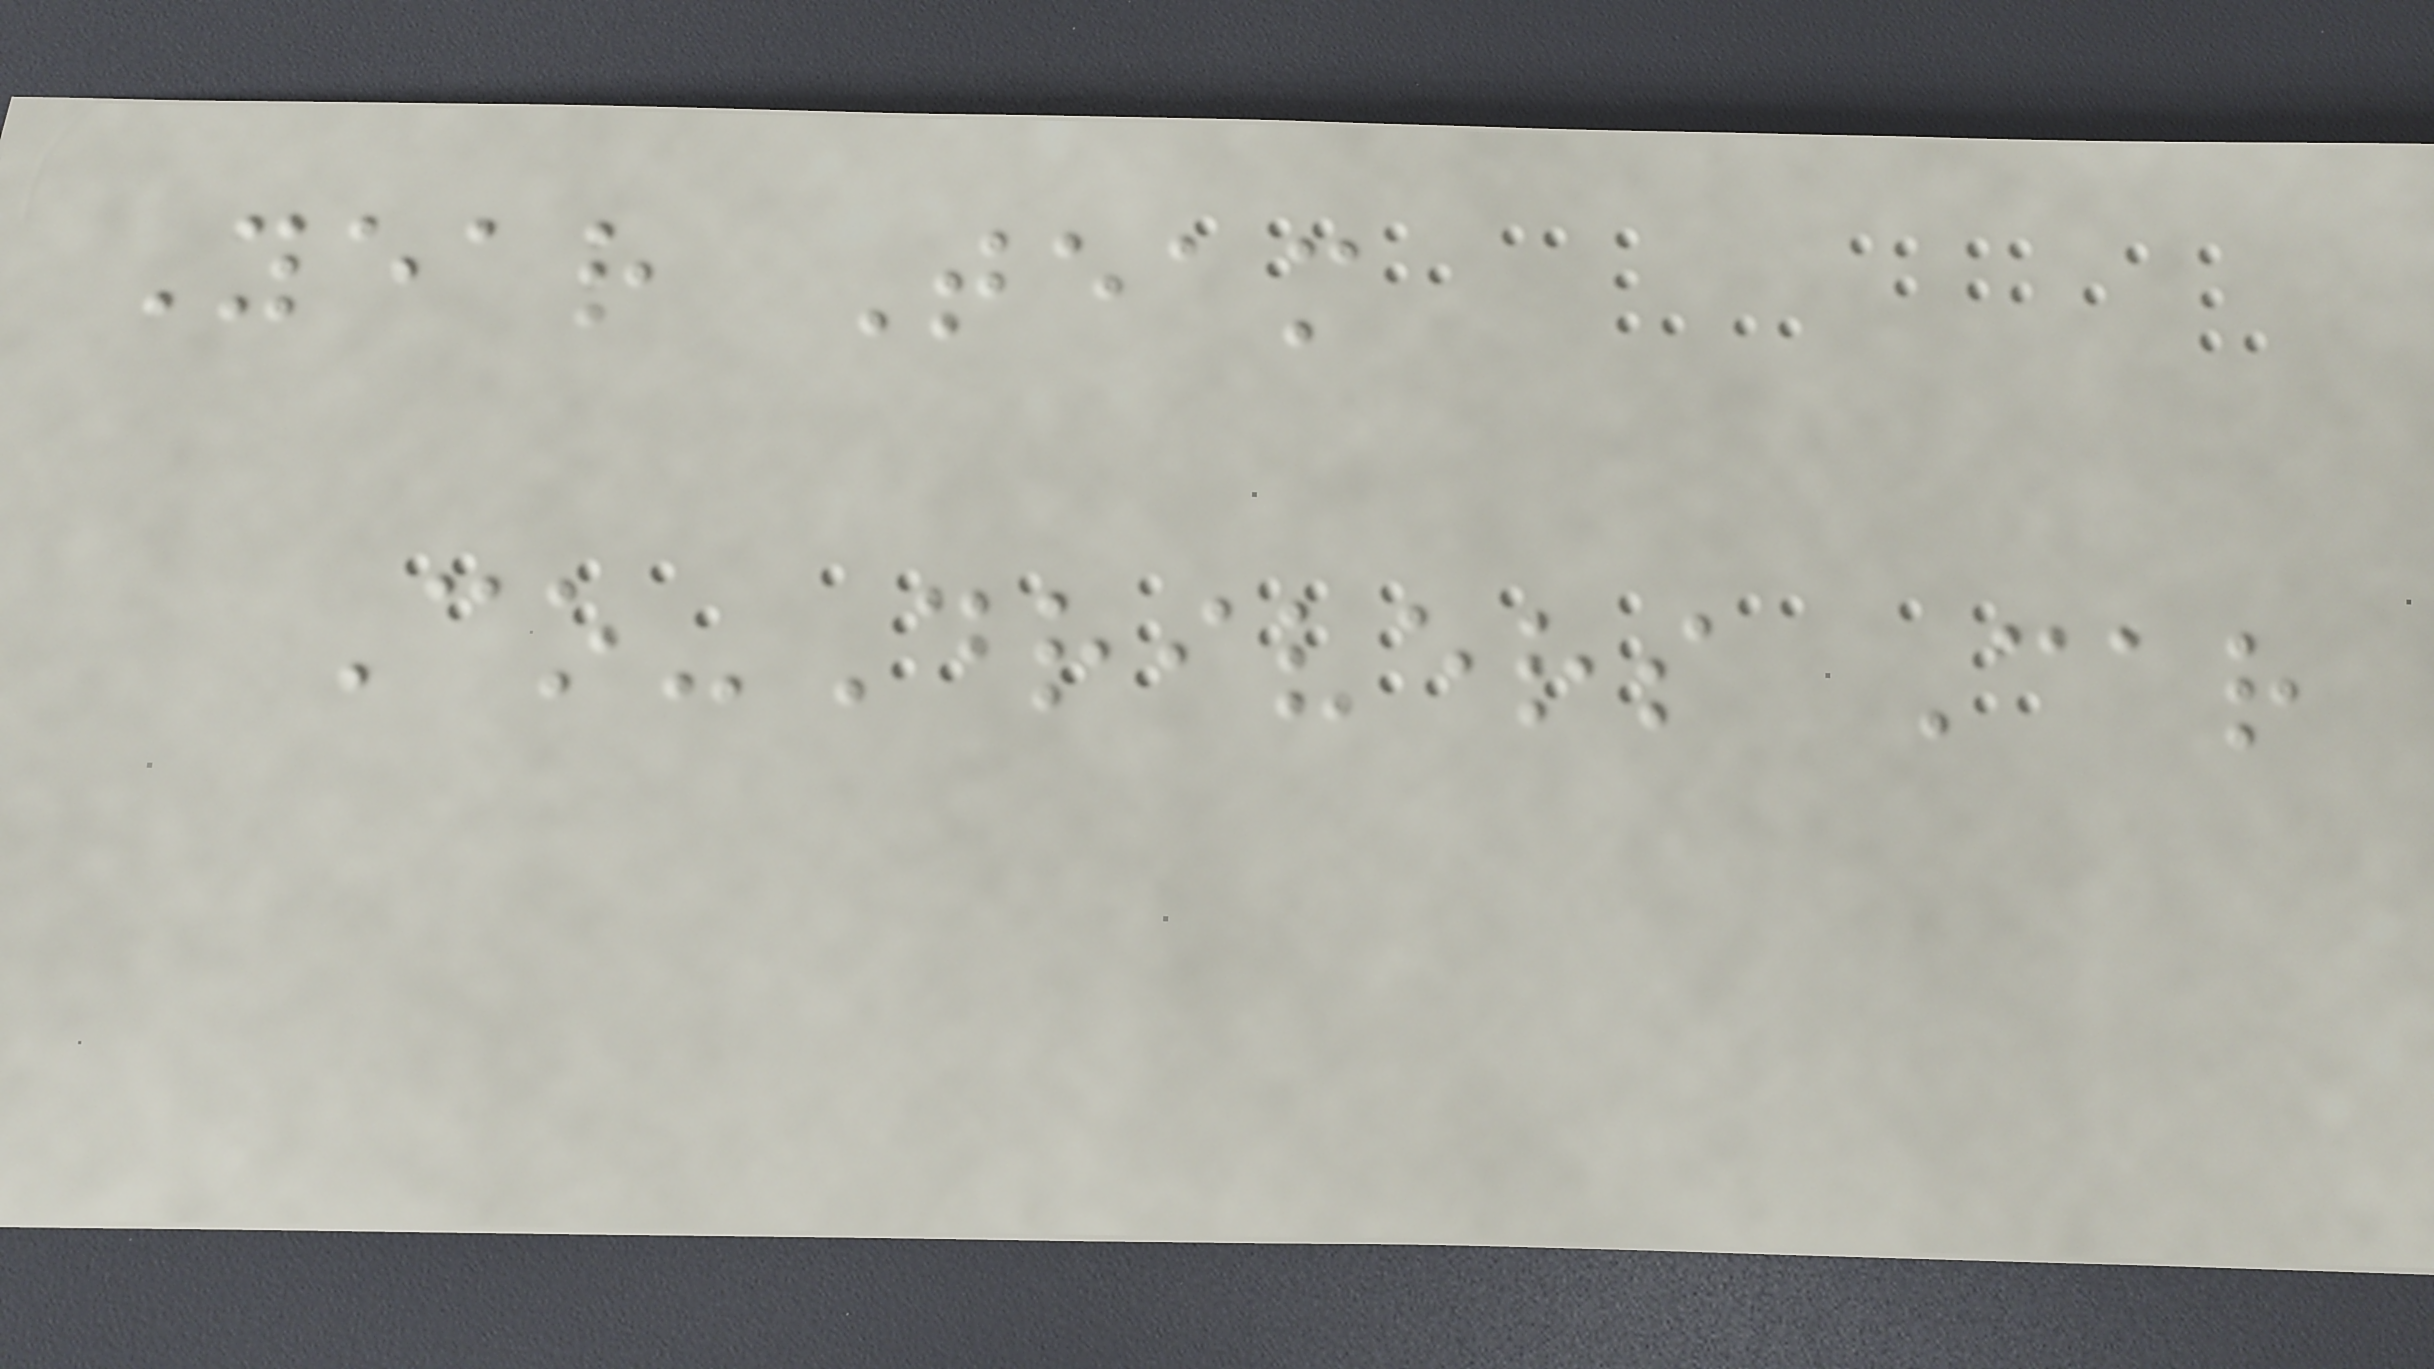Year Team
Co-Drivers Car
